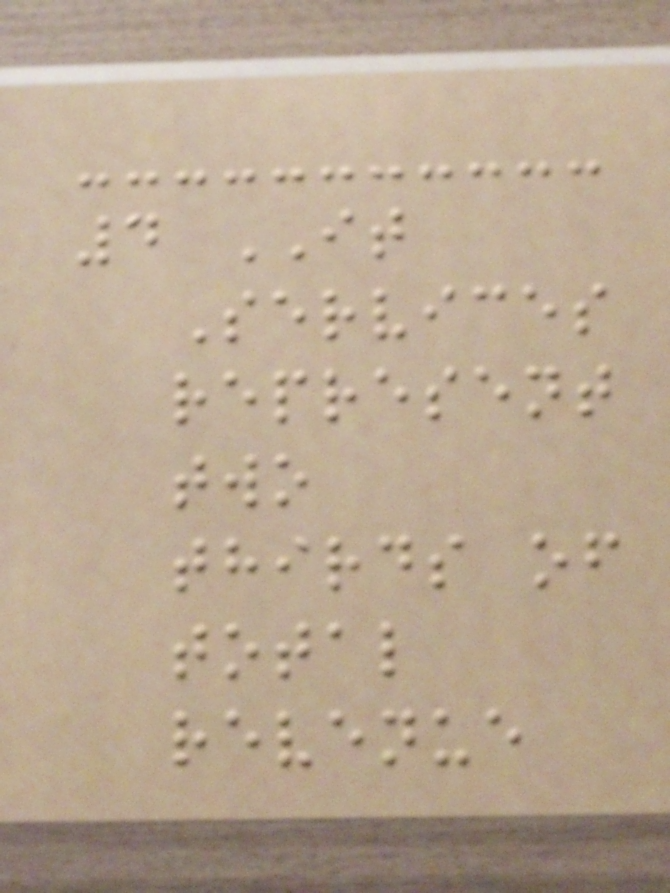4 IT
Services
represent
two
thirds of
total
revenue
